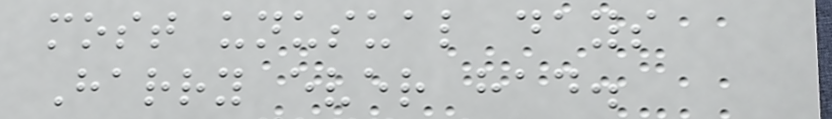most unusual days
Harry ever had.
